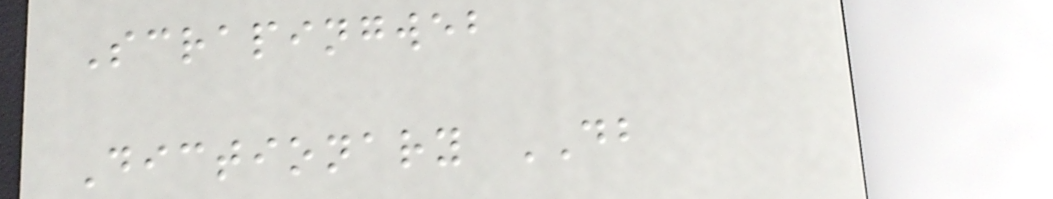Scrapingweb
Dictionary DB
